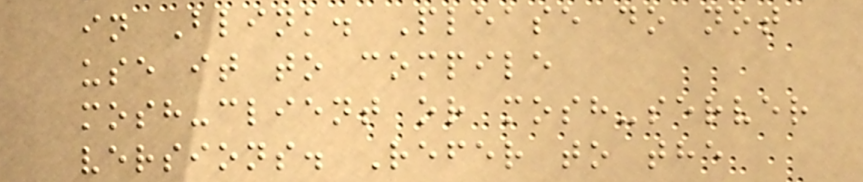in Blink. Please do not
use it to compile
mosh-client or mosh-server
versions. Refer to the
